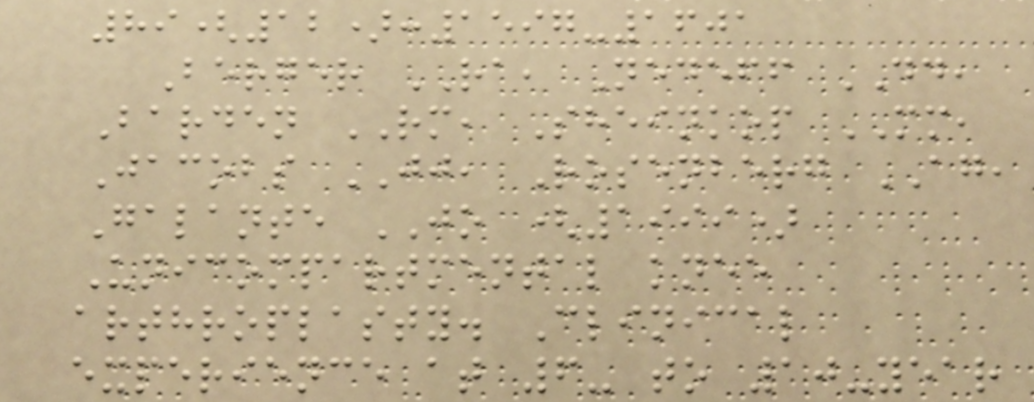89(12):1597-1601
Berger RA, Nedeff DD,
Barden RM, Sheinkop MM,
Jacobs JJ, Rosenberg AG,
Galante JO (1999)
Unicompartmental knee
arthroplasty. Clinical
experience at 6- to 10-year
